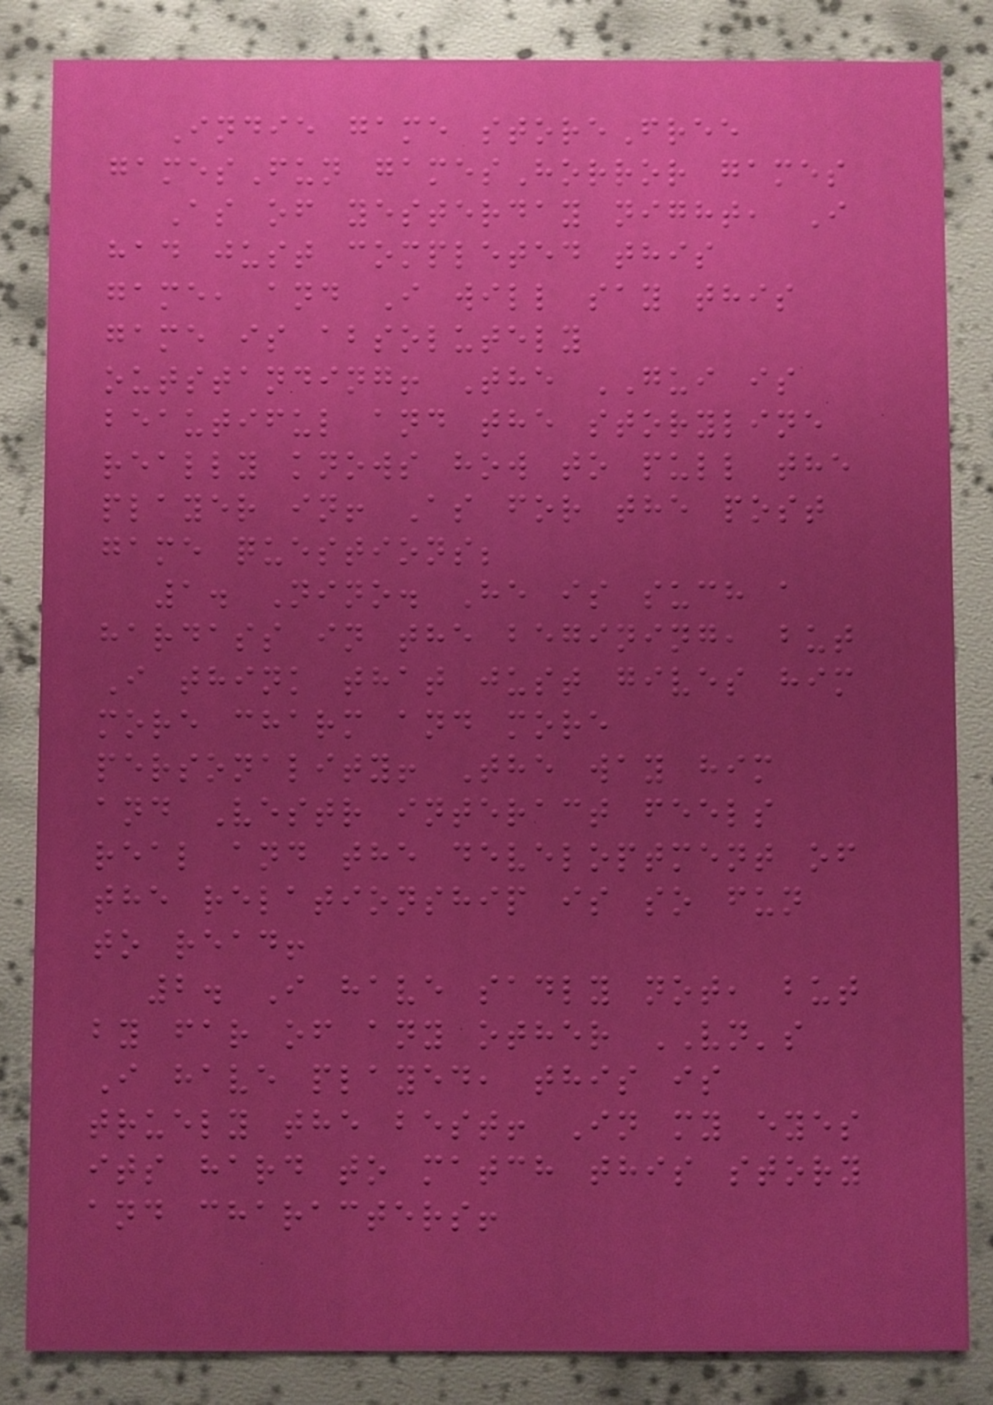Indie game storeFree
gamesFun gamesHorror games
As of yesterday night, I
had just completed this
game, and I will say this
game is absolutely
outstanding! The GUI is
beautiful and the storyline
really knows how to pull the
player in! As for the post
game questions;
1. Nino. He is such a
hardass in the begining, but
I think that just gives him
more charm and more
personality! The way him
and Vestr interact feels
real and the developtment of
the relationship is so fun
to read!
2. I have sadly not, but
by far of any other VN's
I have played, this is
truely the best! In my eyes
its hard to match this story
and characters!
